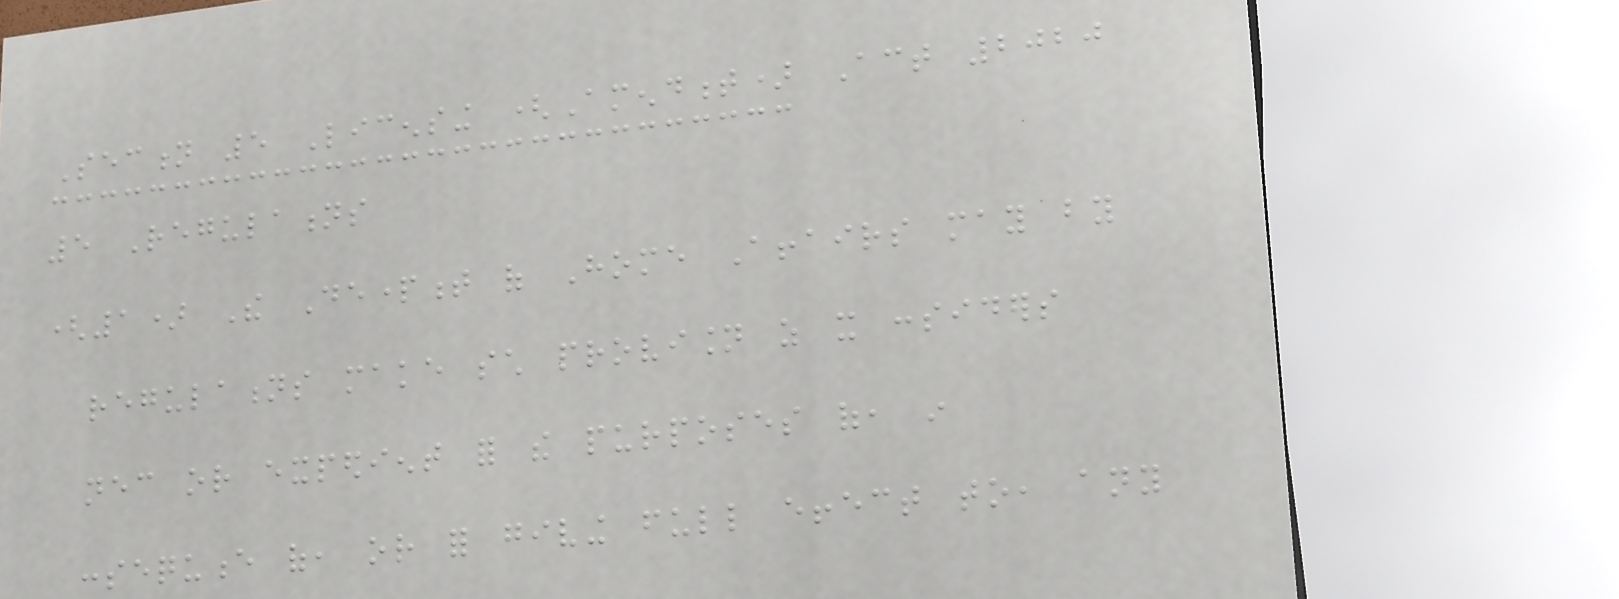Section 5 Licensing (Amendment) Act 2020
5 Regulations
(1) The Department of Home Affairs may by
regulations make such provision as it considers
necessary or expedient for the purposes of, in
consequence of, or for giving full effect to, any
